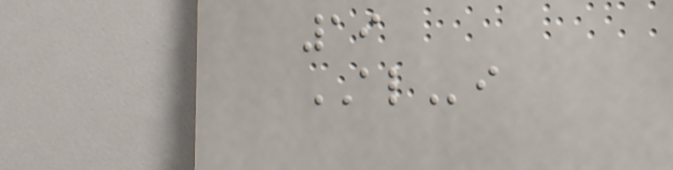19
ALi
